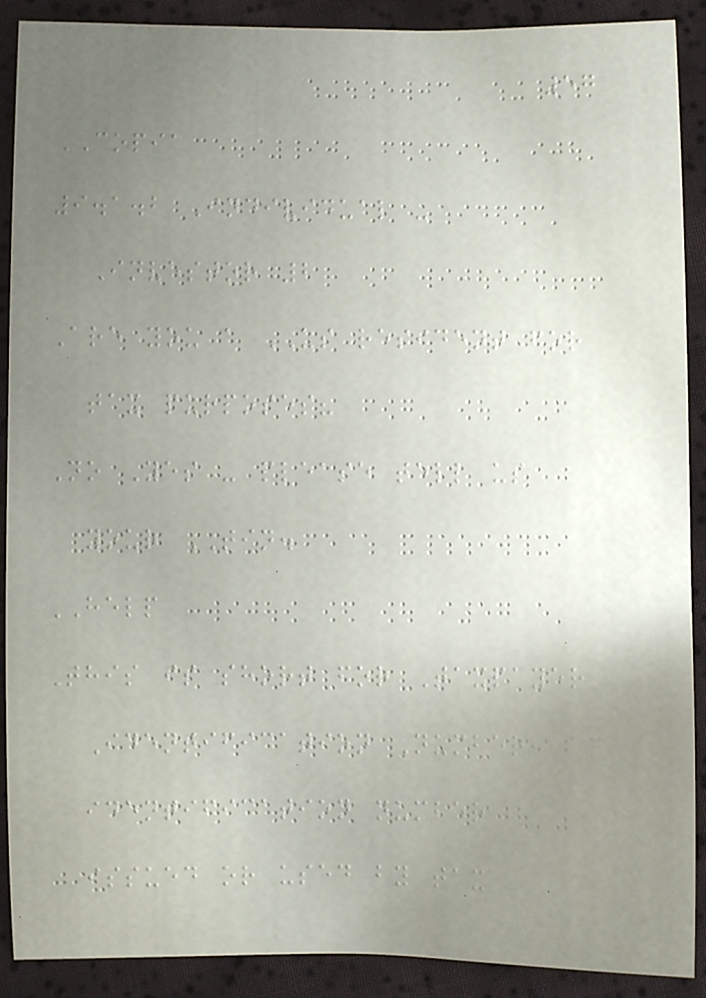57
COPIA
9.1.2 Individual -
Investor 2
Are you a US resident for
tax purposes?
No Yes - please tell us
your TIN.
HELP
This is short for Taxpayer
Identification Number, an
identification number
issued or used by tax
